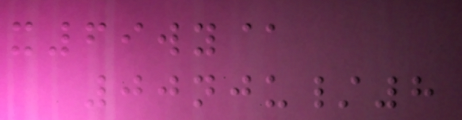x69wy@
00nju/8
